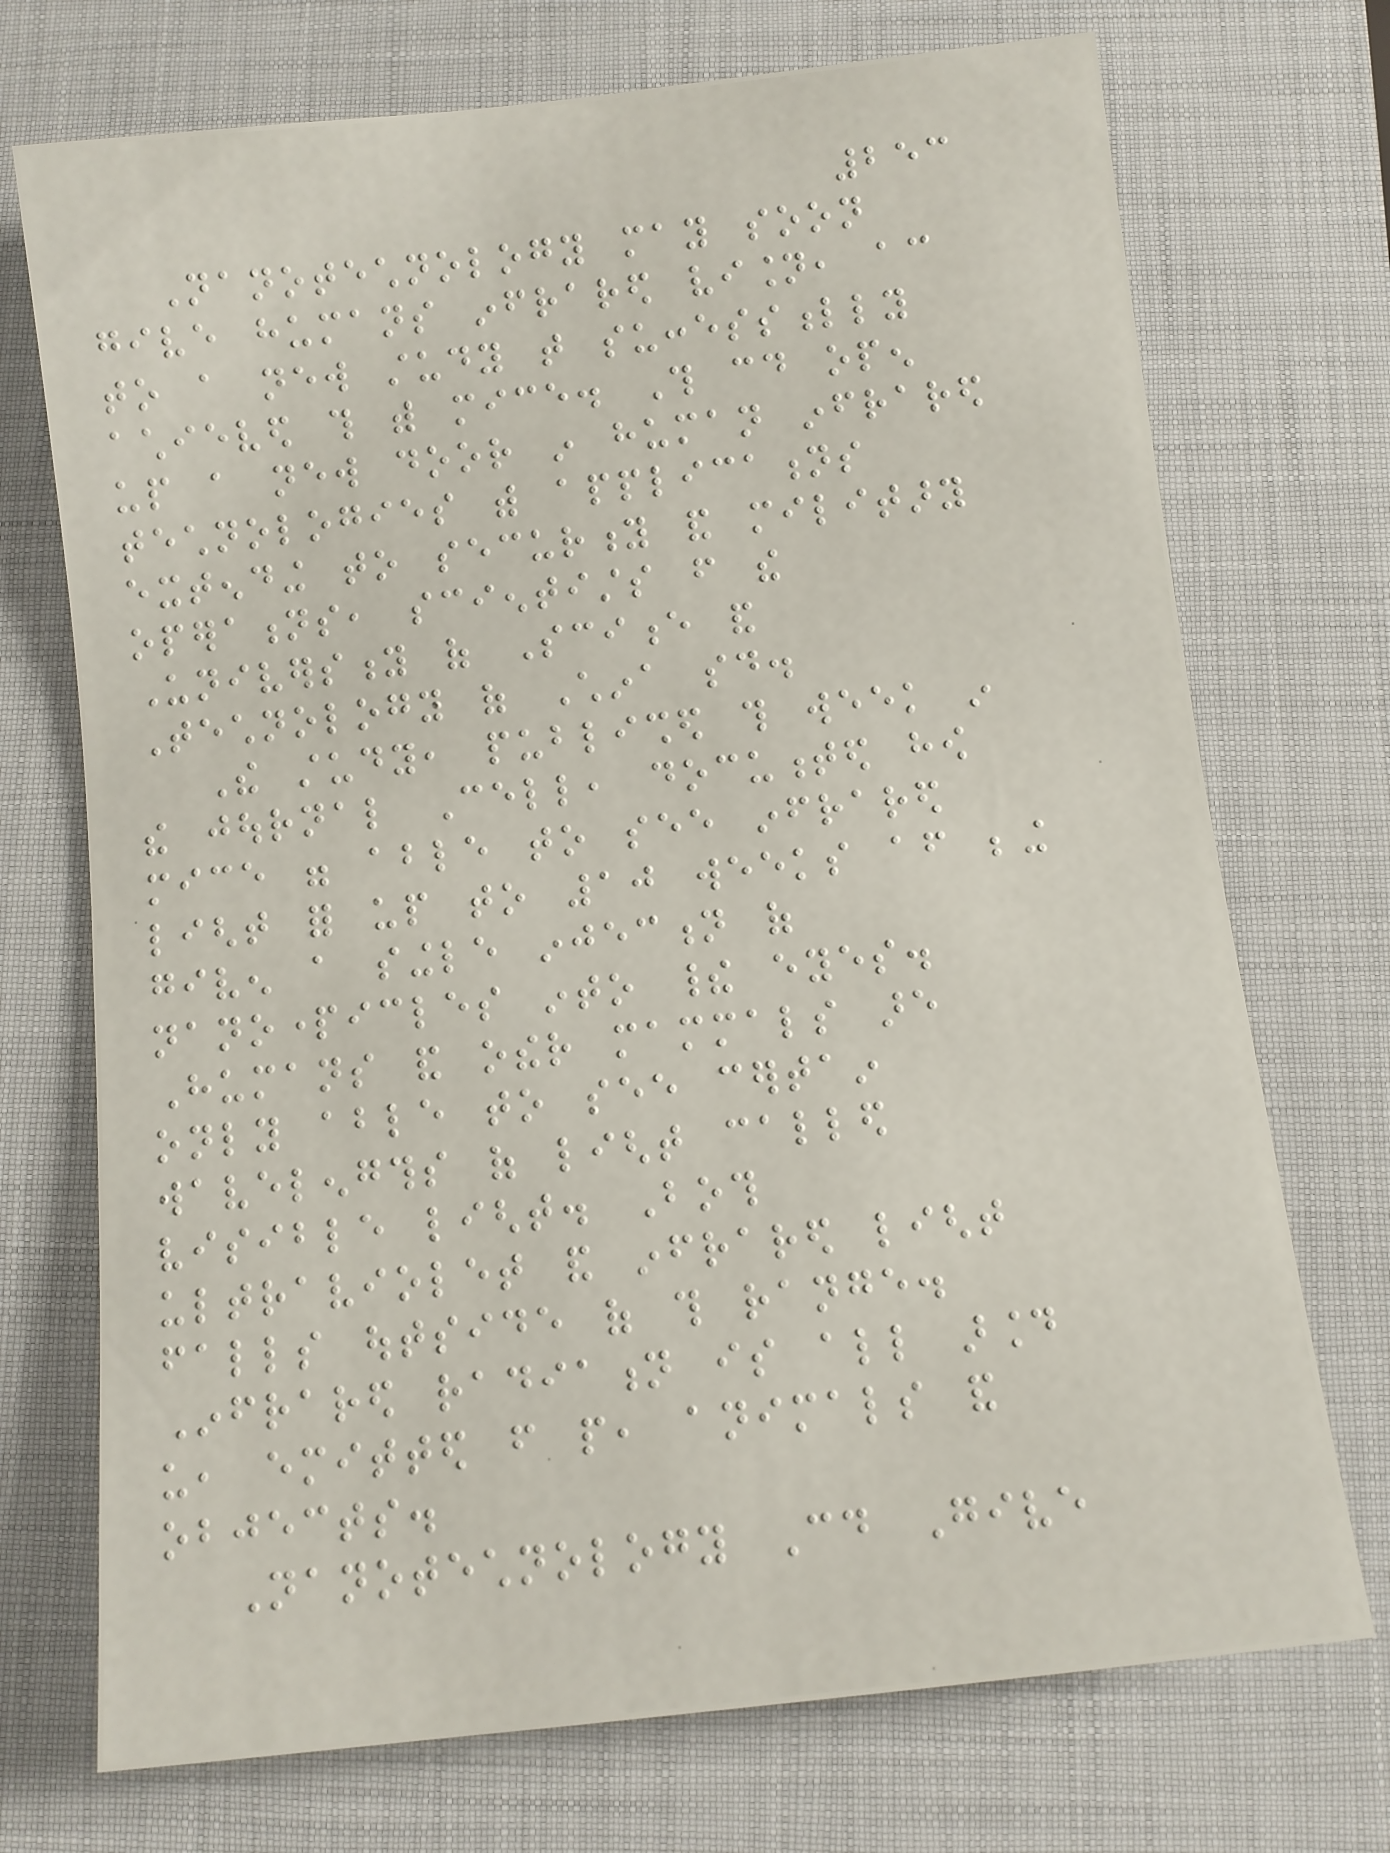253
Nanotechnology may soon
give humans infrared vision, according
to a new study that successfully
achieved this with mice. This could open
up a new door in human infrared
technologies with applications
extending to security and military
operations, scientists from the
University of Science and
Technology of China said.
The study, published this week in
the journal Cell, documented how
mice were able to see infrared
light for up to 10 weeks after being
given a single injection of
nanoparticles into their eyes.
Humans and other mammals are
only able to see certain
wavelengths of light called
visible light. Both
ultraviolet and infrared light
falls outside of this range.
Infrared radiation is all around
us, emitted from people, animals and
objects.
Nanotechnology Could Give
